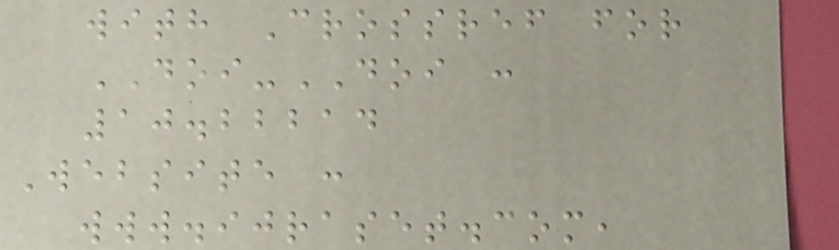with Crossref for
DOI-DOI :
10.22214
Website :
www.ijraset.com,
